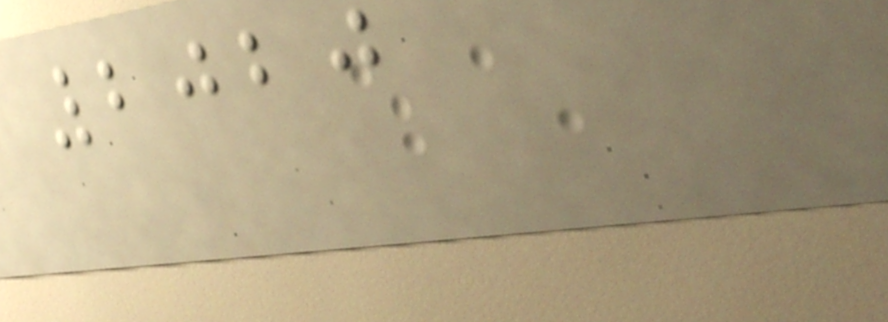2020
